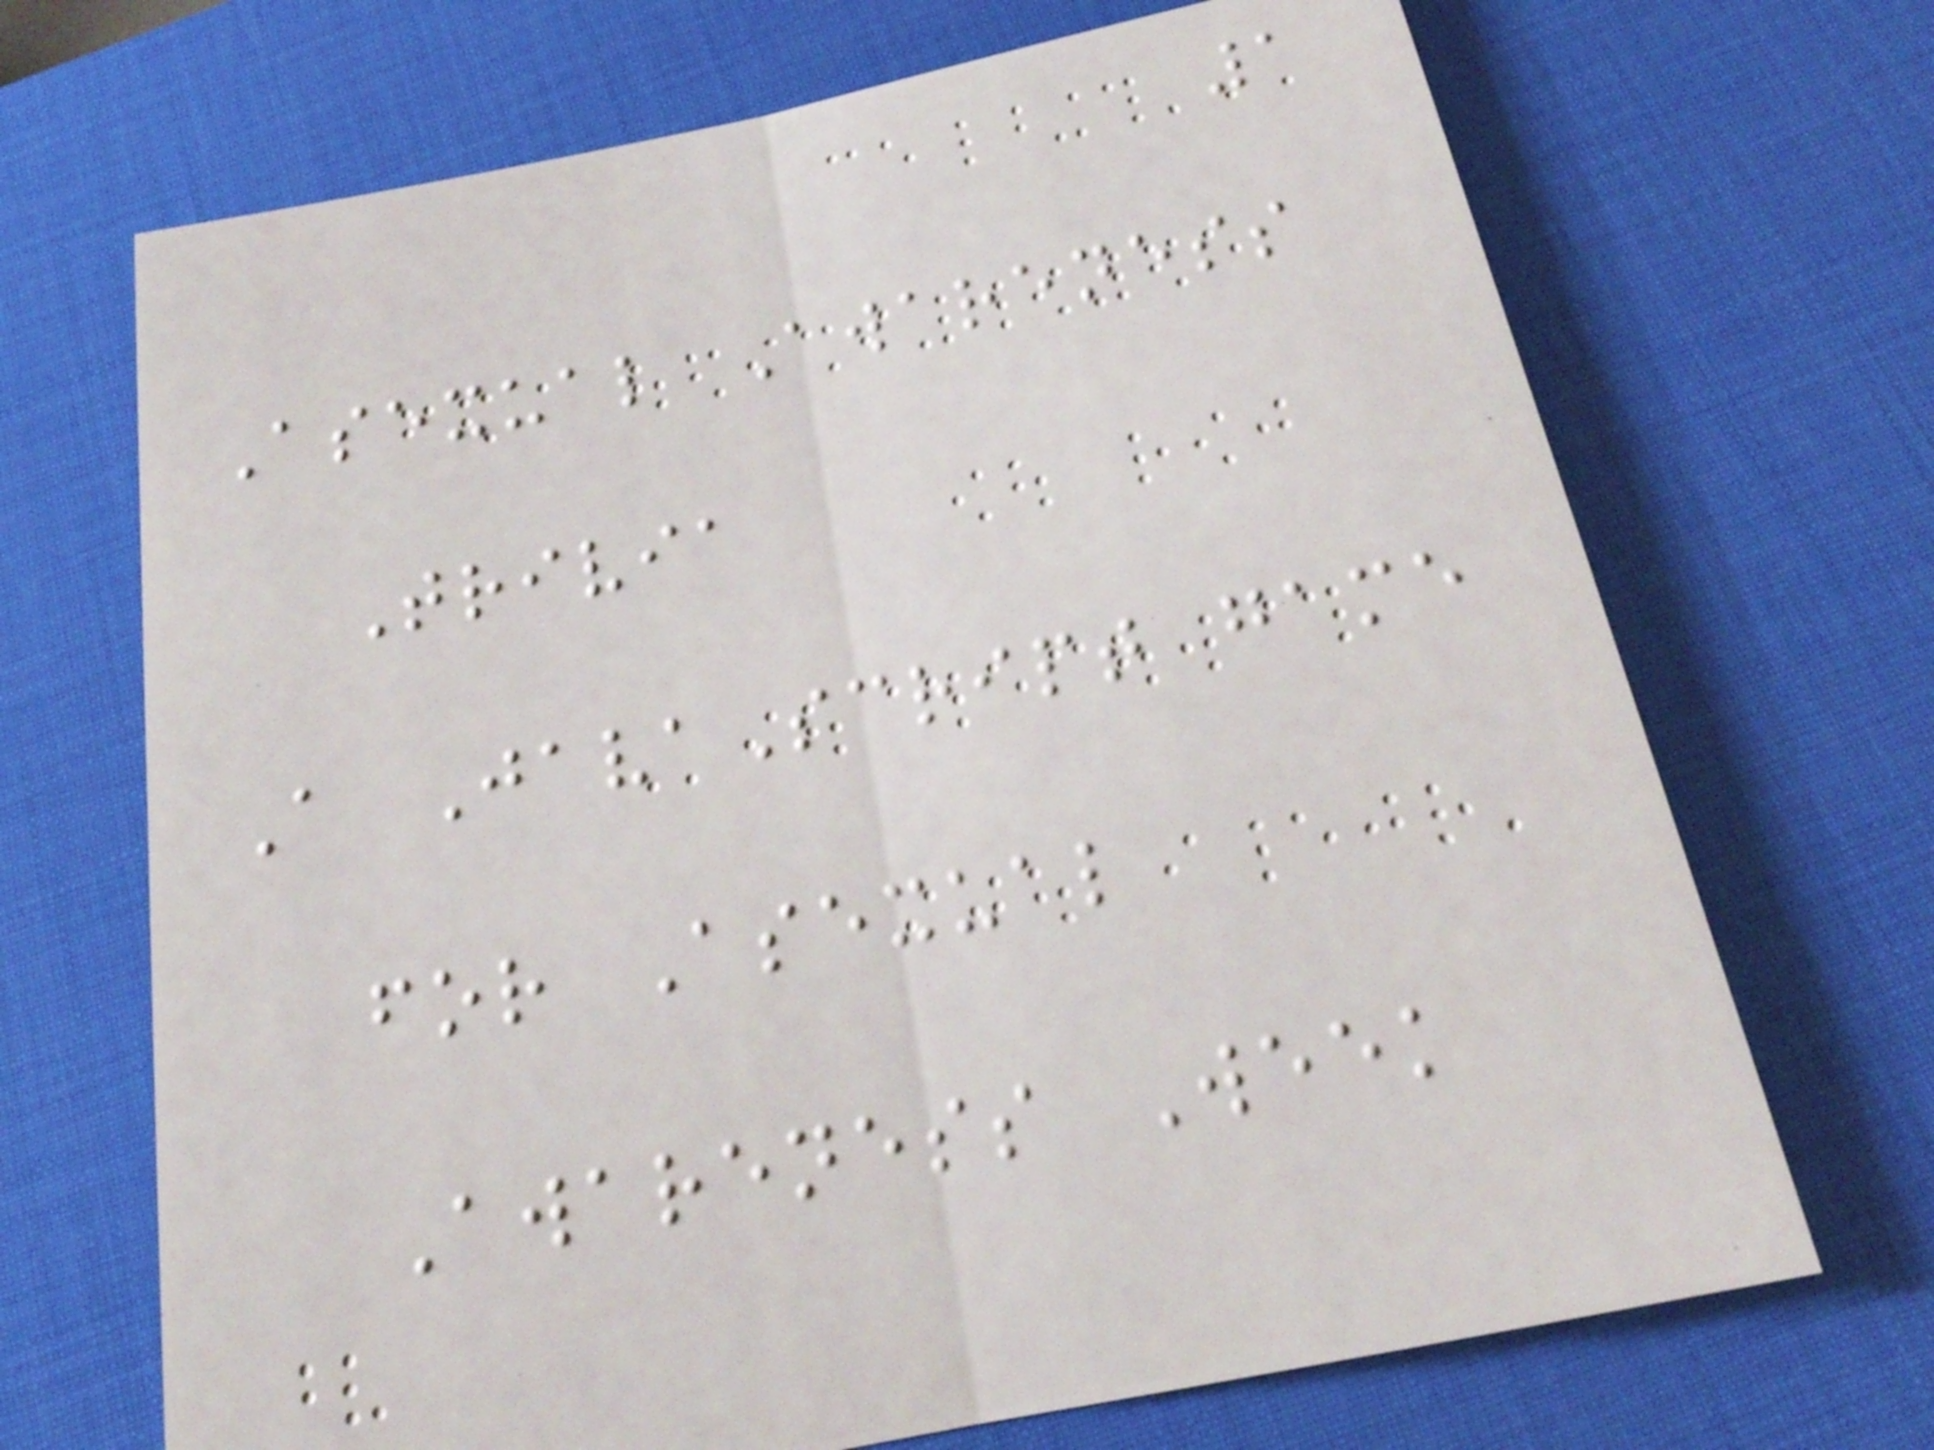1
Asexual Awareness
Trivia
A JavaScript game
for Asexual
Awareness Week
